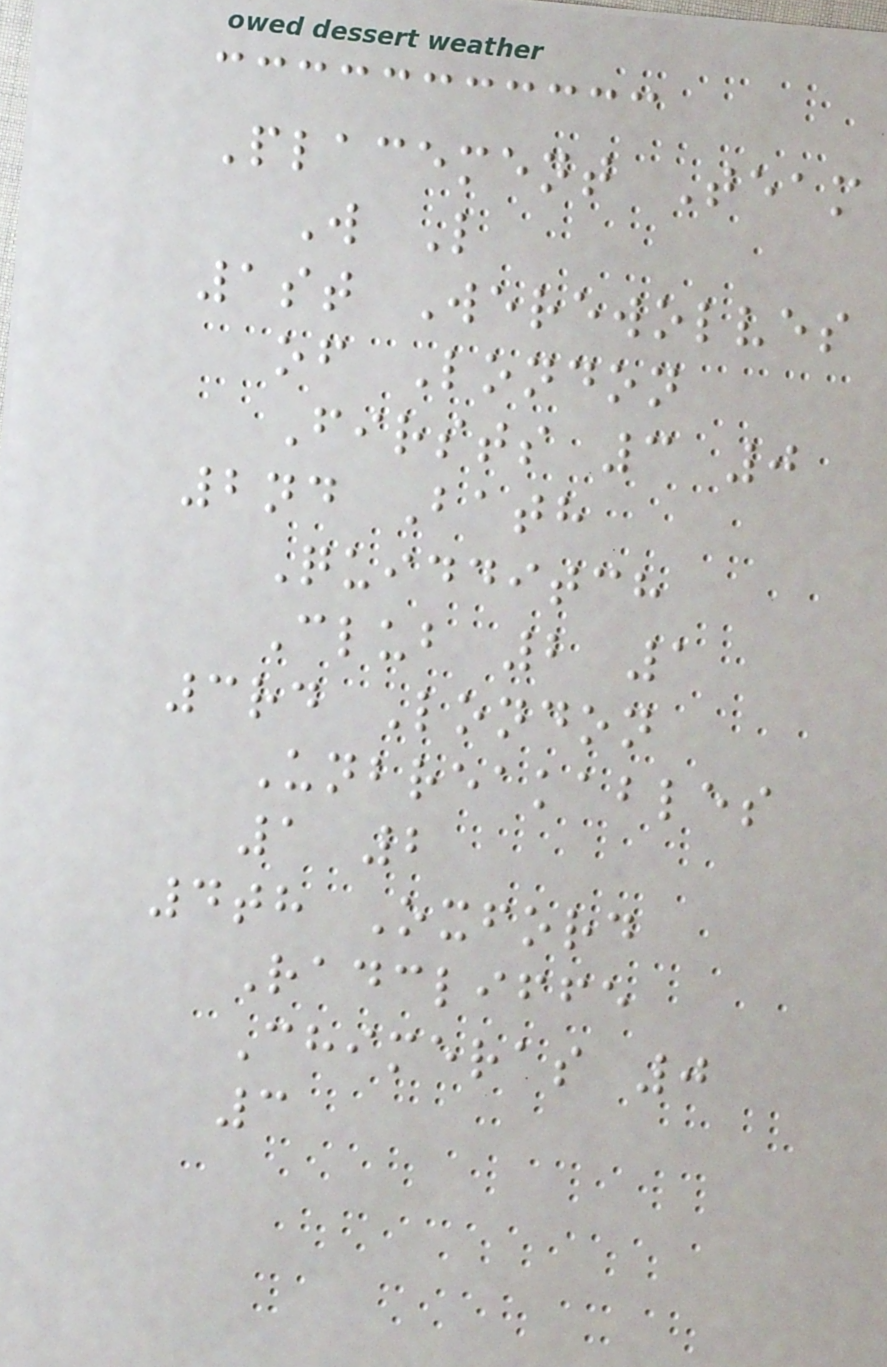Placement Team
W L
1st Werewolves
of London
Firsts 3 0
2nd Bath
Quidditch
Club 2 1
3rd London
Unbreakables
1 2
4th Oxford
Radcliffe
Chimeras 0
3
